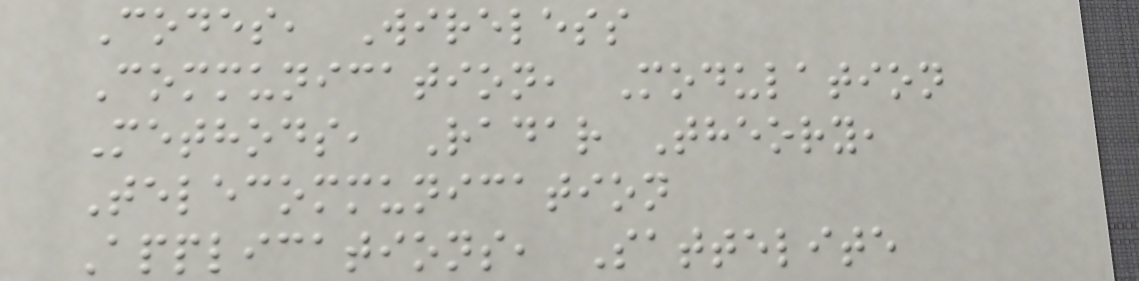Codes, Wireless
Communication, Modulation
Methods, Radar Theory,
Telecommunication
Applications, Sattelite
